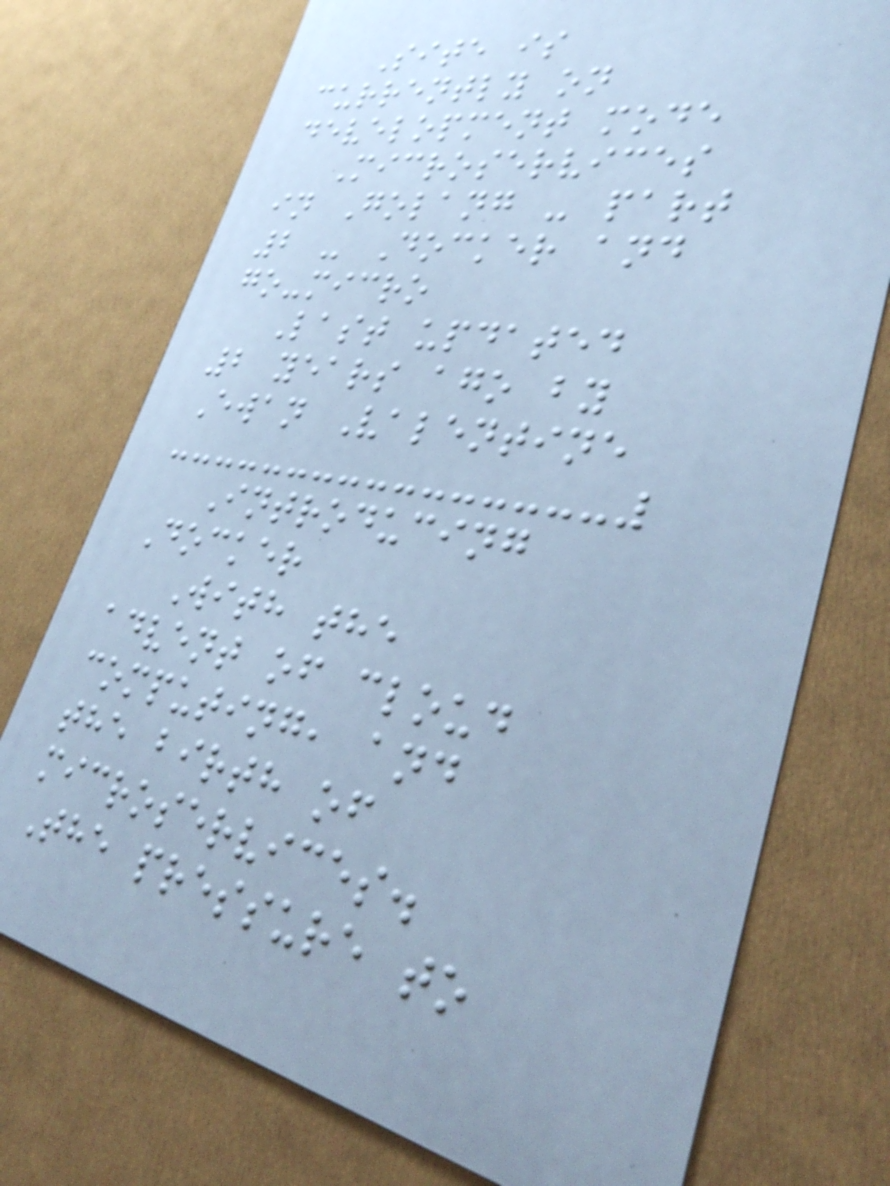Site is
currently on
development mode
Microservices
in Golang - part
2 - Docker and
go-micro
Last updated
2 years ago by
Ewan Valentine
Introducing
Docker
With the
advent of cloud
computing, and
the birth of
microservices.
The pressure to
